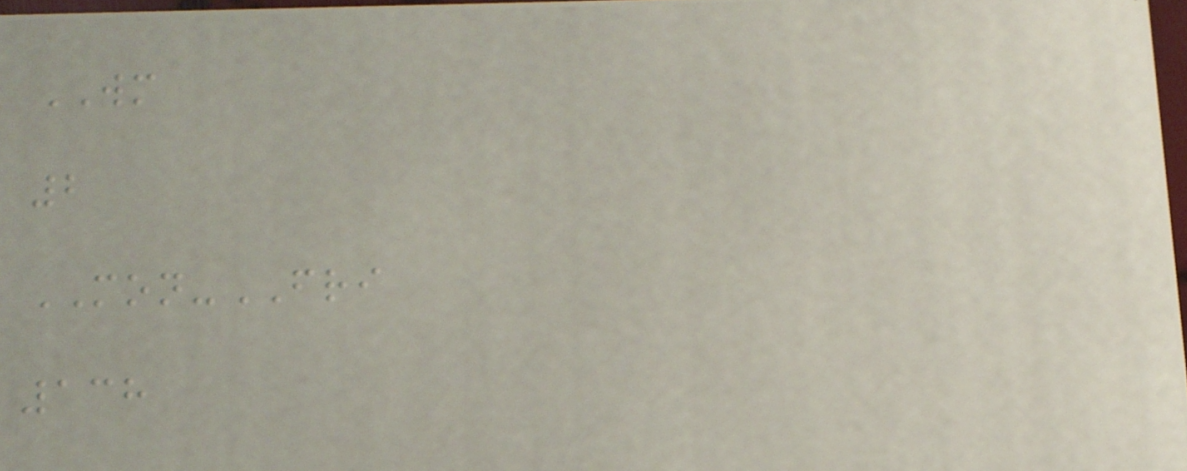WM
2
MON-FRI
138
